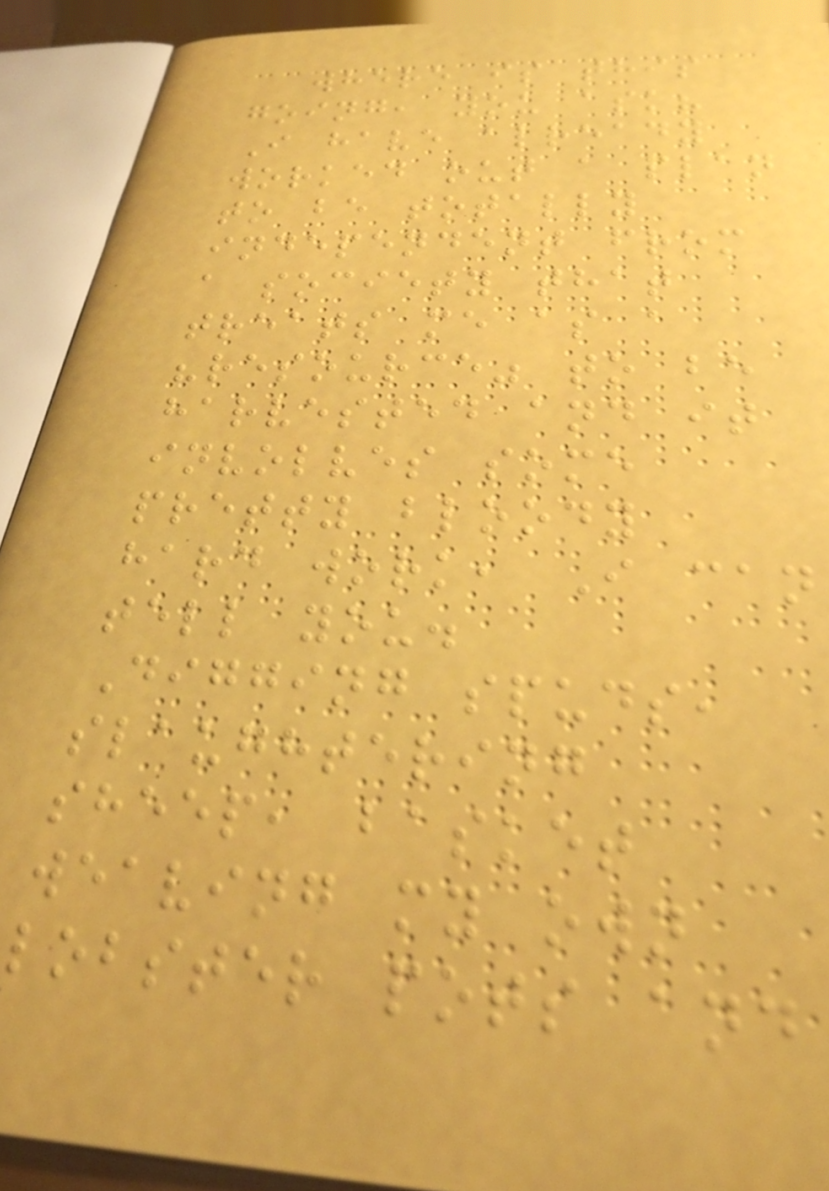where is this
going, you ask?
I have already
worked out a plan
to be totally
independent from
a society that
treats me as a
"resource" to be
harvested and it
involves some
pretty bloody
hard work, I can
tell you.
Digging spuds,
slaughtering
sheep, basket
weaving my own
lobster pots and
